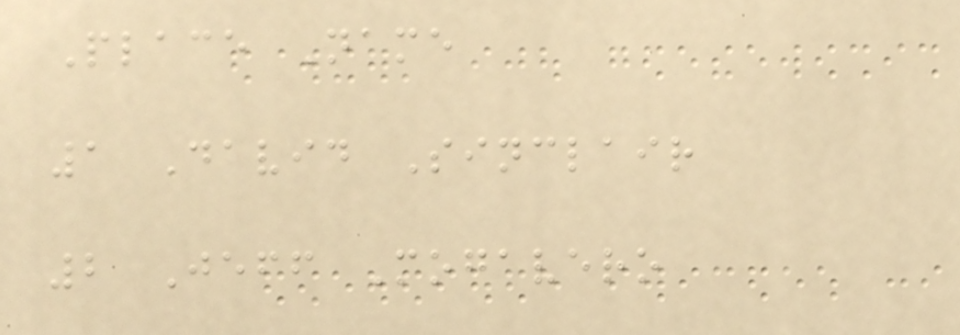Place Name
1 David Sinclair
2 Jeff Mogavero
